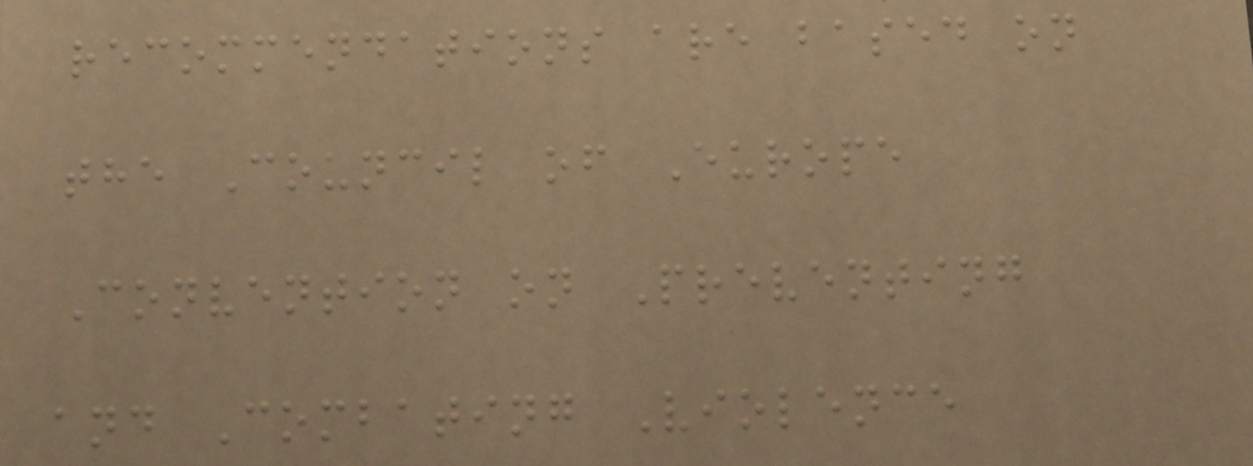recommendations are based on
the Council of Europe
Convention on Preventing
and Combating Violence
